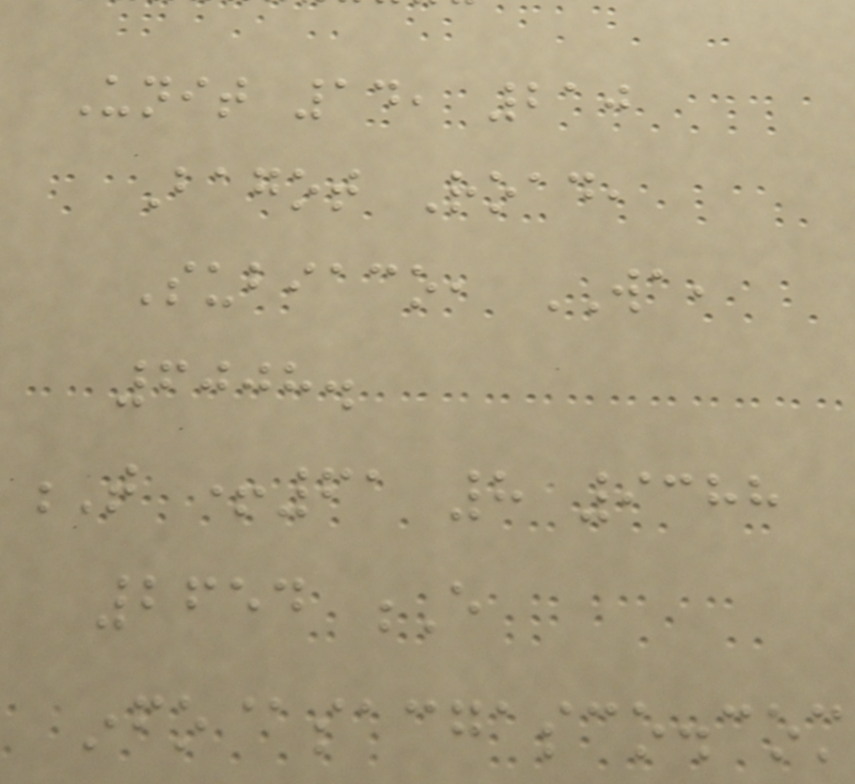Unit 14, 210
Bagot Road,
Subiaco, WA,
6008.
T +61 8 9388
2654 E
info@sacgasco.com
